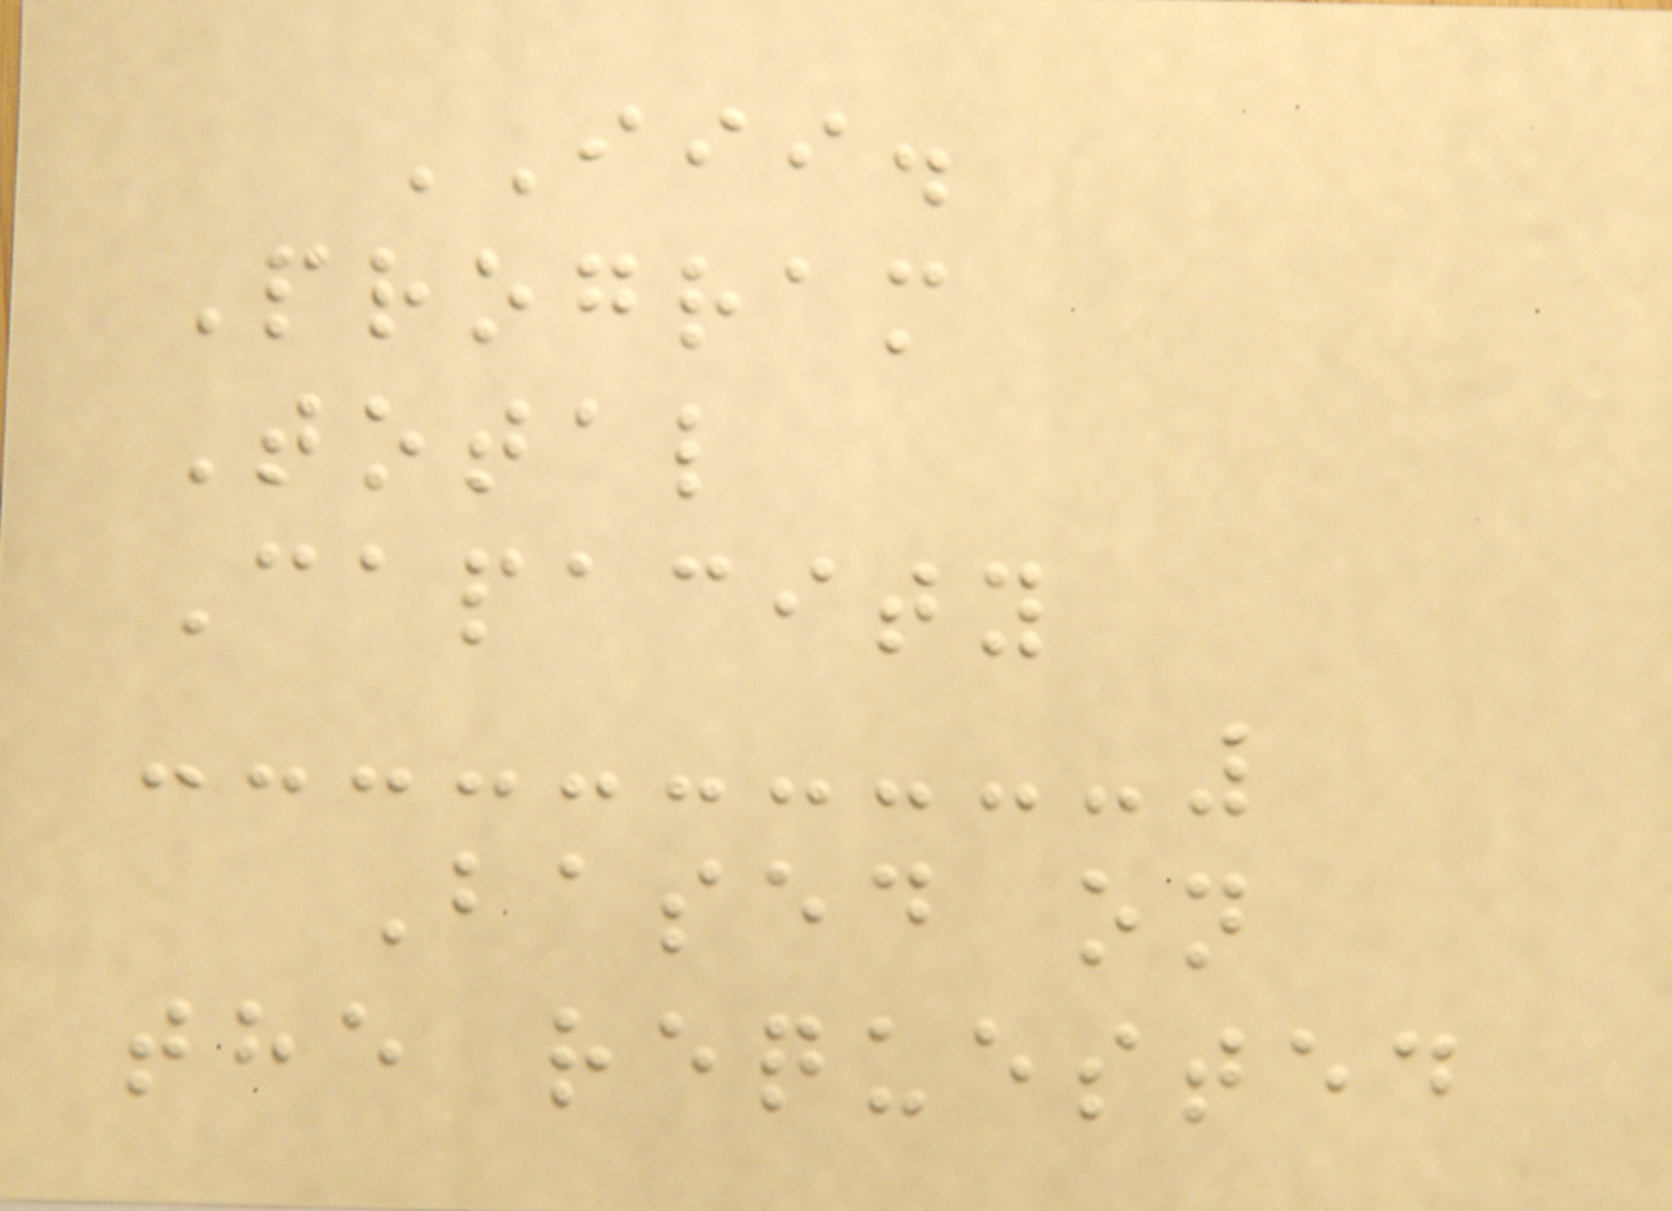III.
Program
Total
Capacity
Based on
the requested
